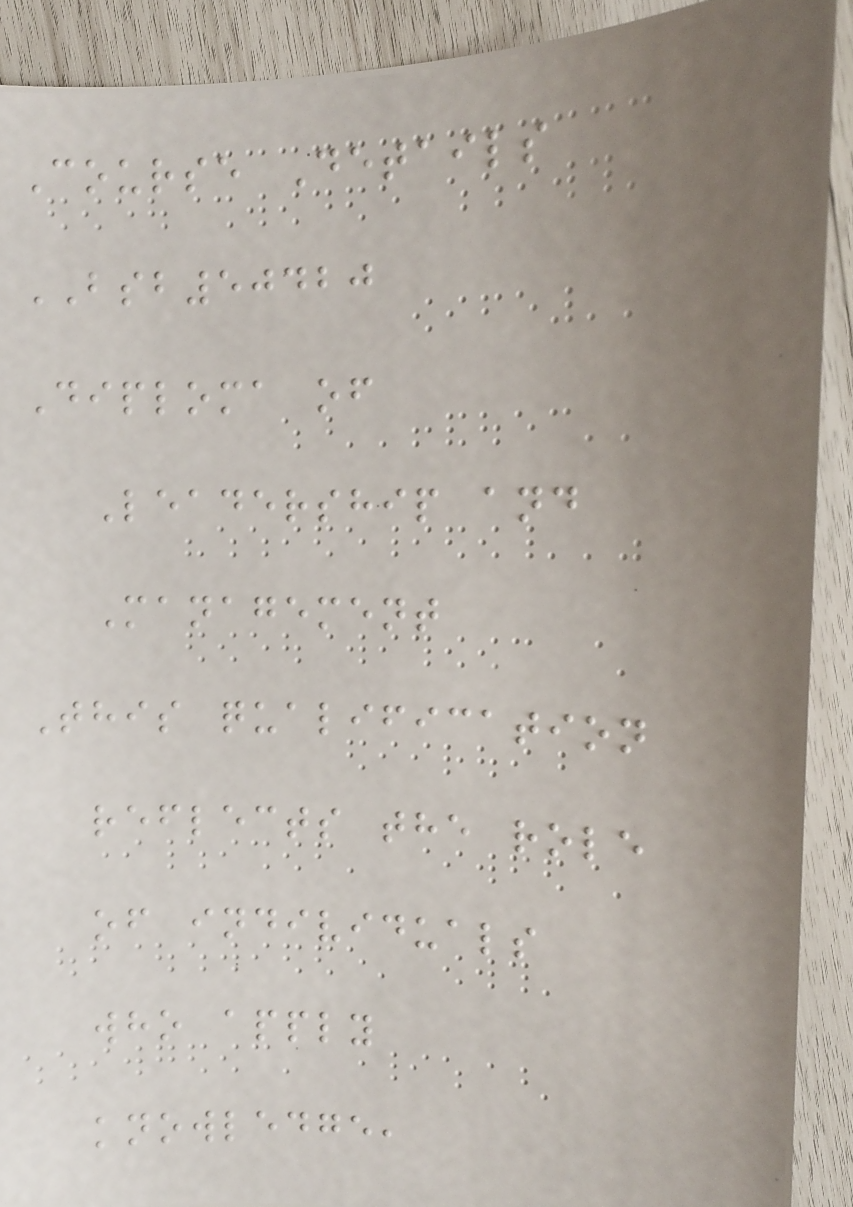Course Details
BSB50420
Diploma of
Leadership and
Management
This qualification
reflects the role
of individuals
who apply
knowledge,
